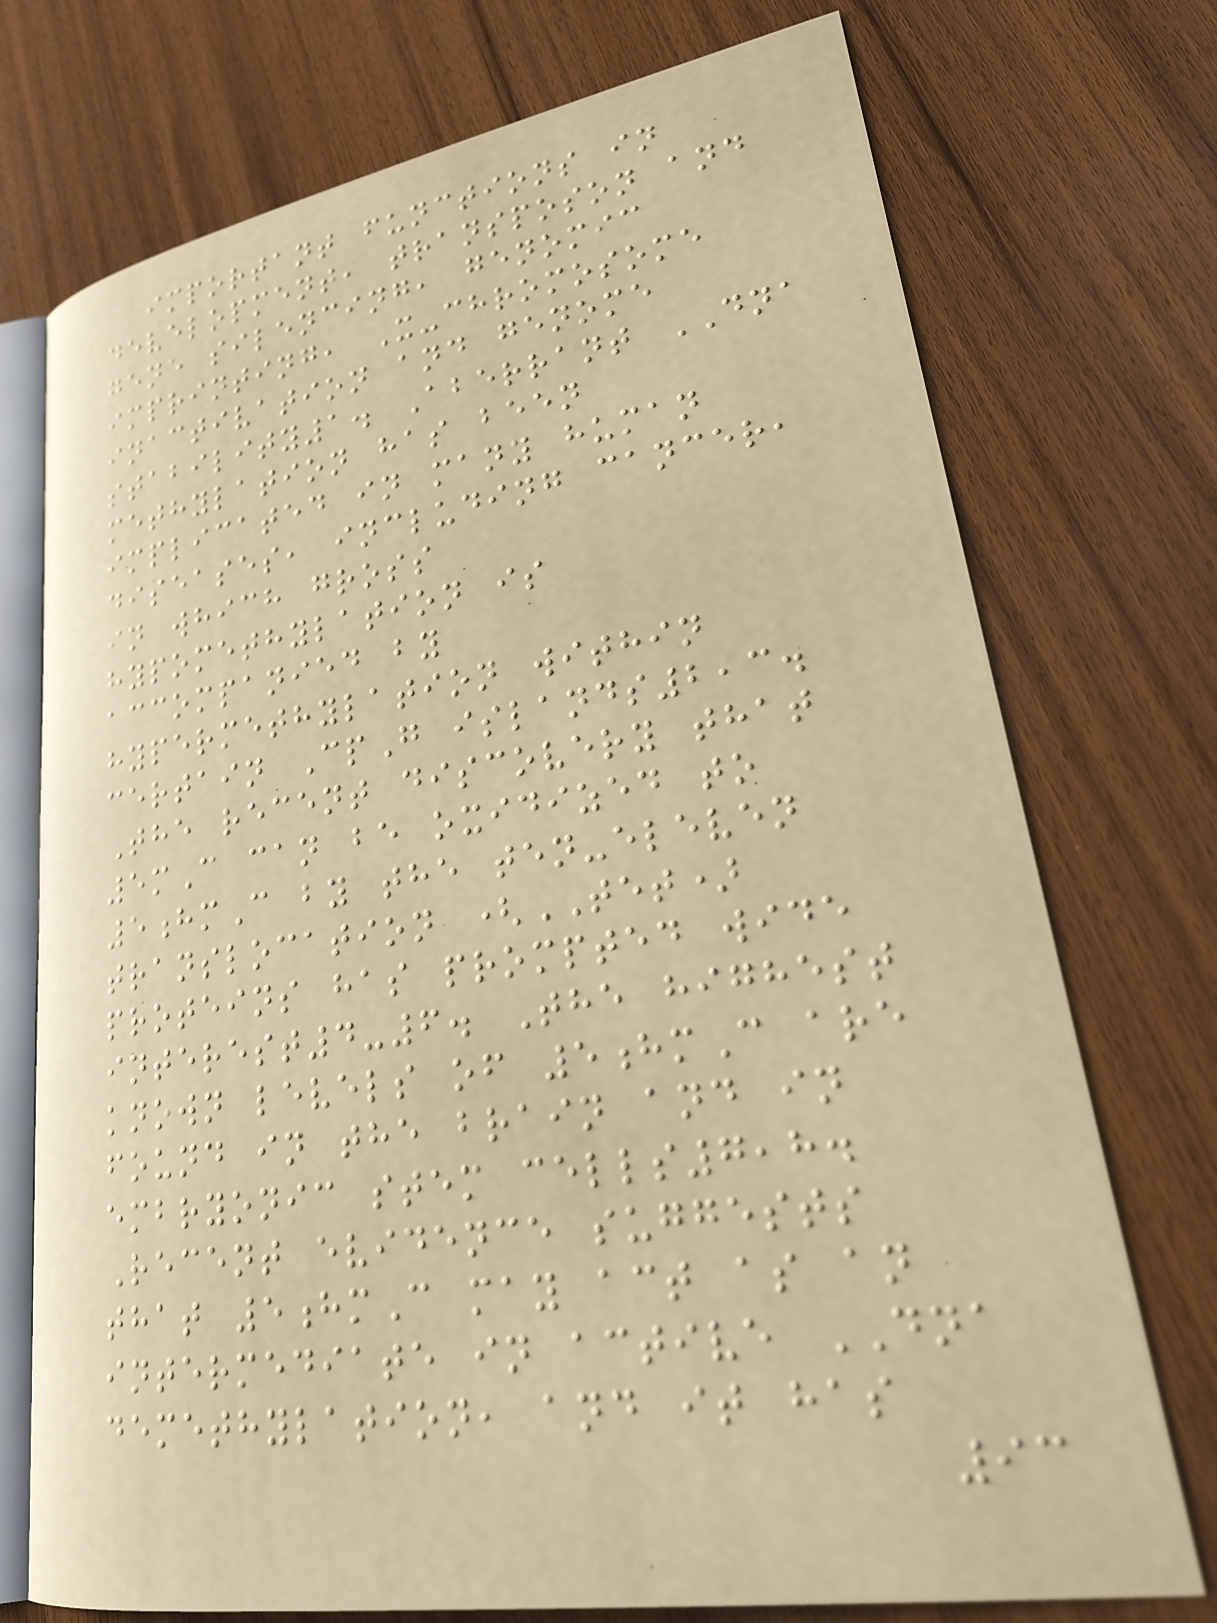important functions in
development, transposon and
gene silencing, genomic
imprinting, X-chromosome
inactivation and genome
stability1. Aberrant DNA
methylation has been
implicated in many human
diseases, including cancer,
in which gross
hypomethylation is
accompanied by
hypermethylation within
certain CpG islands2,3.
The recent discovery that
5mC can be oxidized to
5hmC by the ten-eleven
translocation (TET)
proteins has prompted wide
interest4-6. The highest
known levels of 5hmC are
found in the brain and in
embryonic stem cells7,8.
Recent evidence suggests
that 5hmC may act as an
intermediate in active DNA
demethylation, and it has
93
